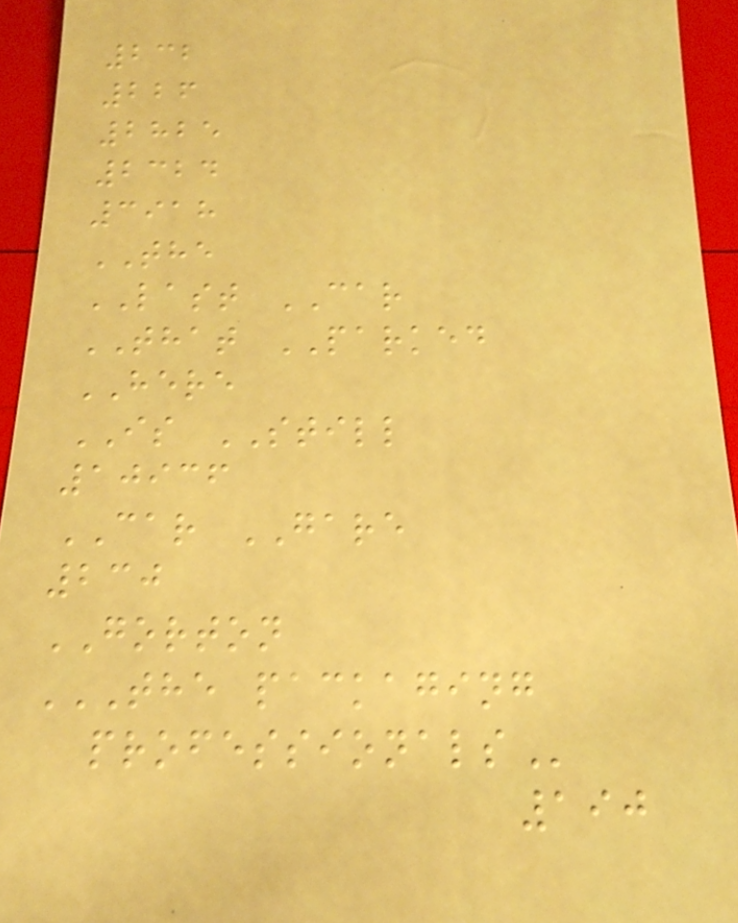232
226
2825
2324
3918
THE
LAST CAR
THAT PARKED
HERE
IS STILL
10936
CAR GARE
230
GORTON
THE PACKAGING
PROFESSIONALS
190
